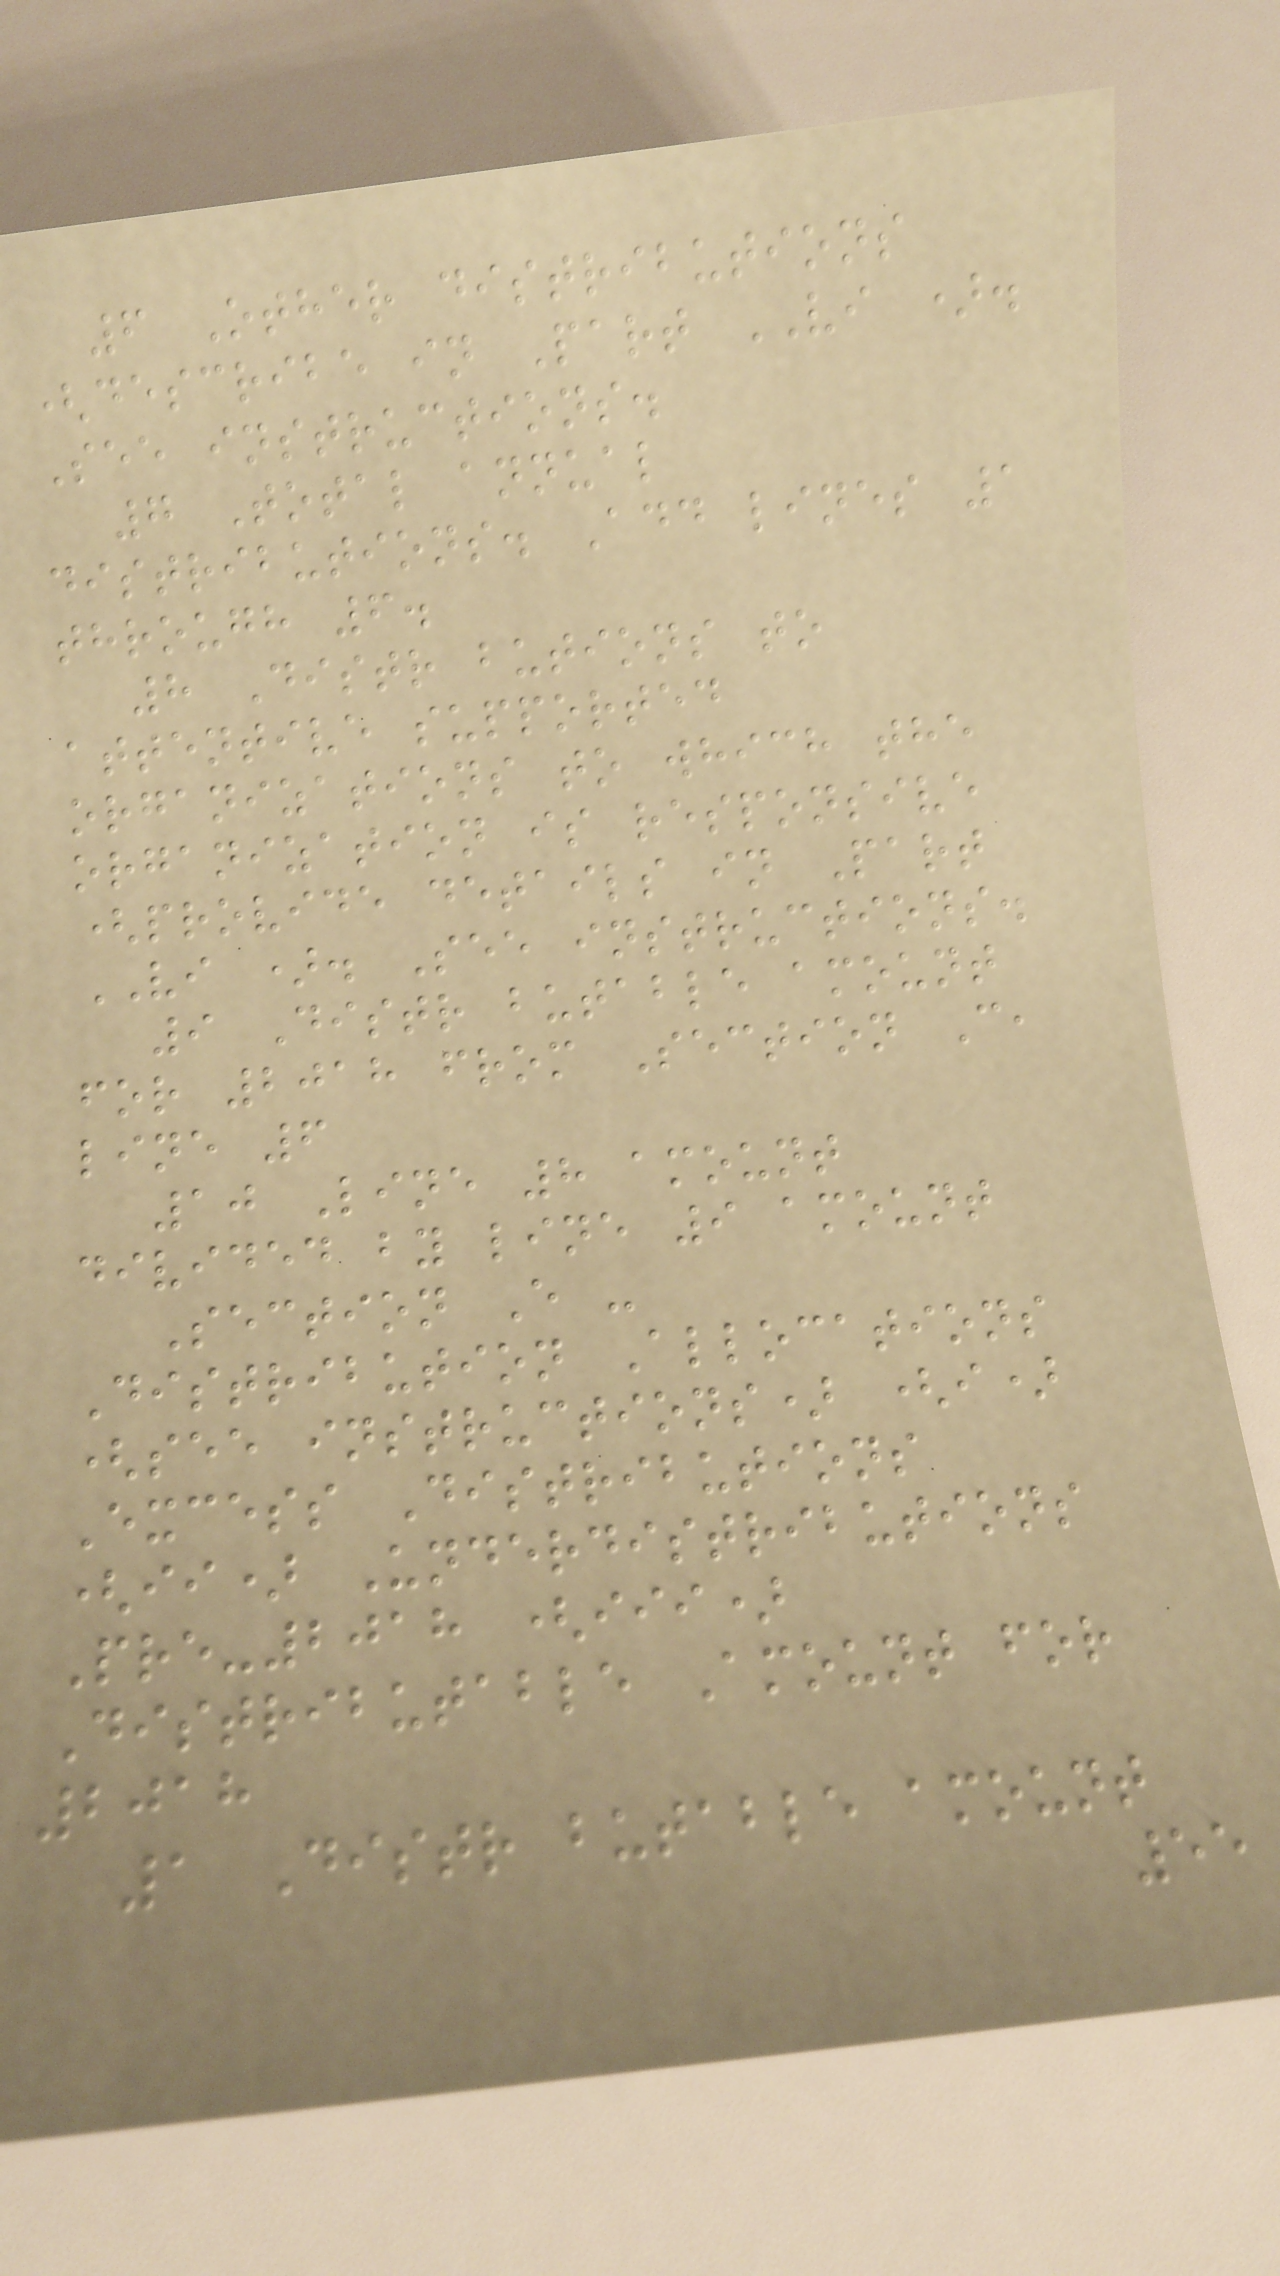6 Other distributions
(describe in Part VI ).
See instructions.
7 Total annual
distributions. Add lines 1
through 6.
8 Distr butions to
attentive supported
organizations to which the
organization is responsive
(provide details in Part
VI ). See instructions.
9 Distr butable amount
for 2018 from Section C,
line 6
10 Line 8 amount
divided by line 9 amount
Section E -
Distribution Allocations
(see instructions) (i)
Excess Distributions
(ii) Underdistributions
Pre-2018 (iii)
Distributable Amount for
2018
1 Distr butable amount
55
